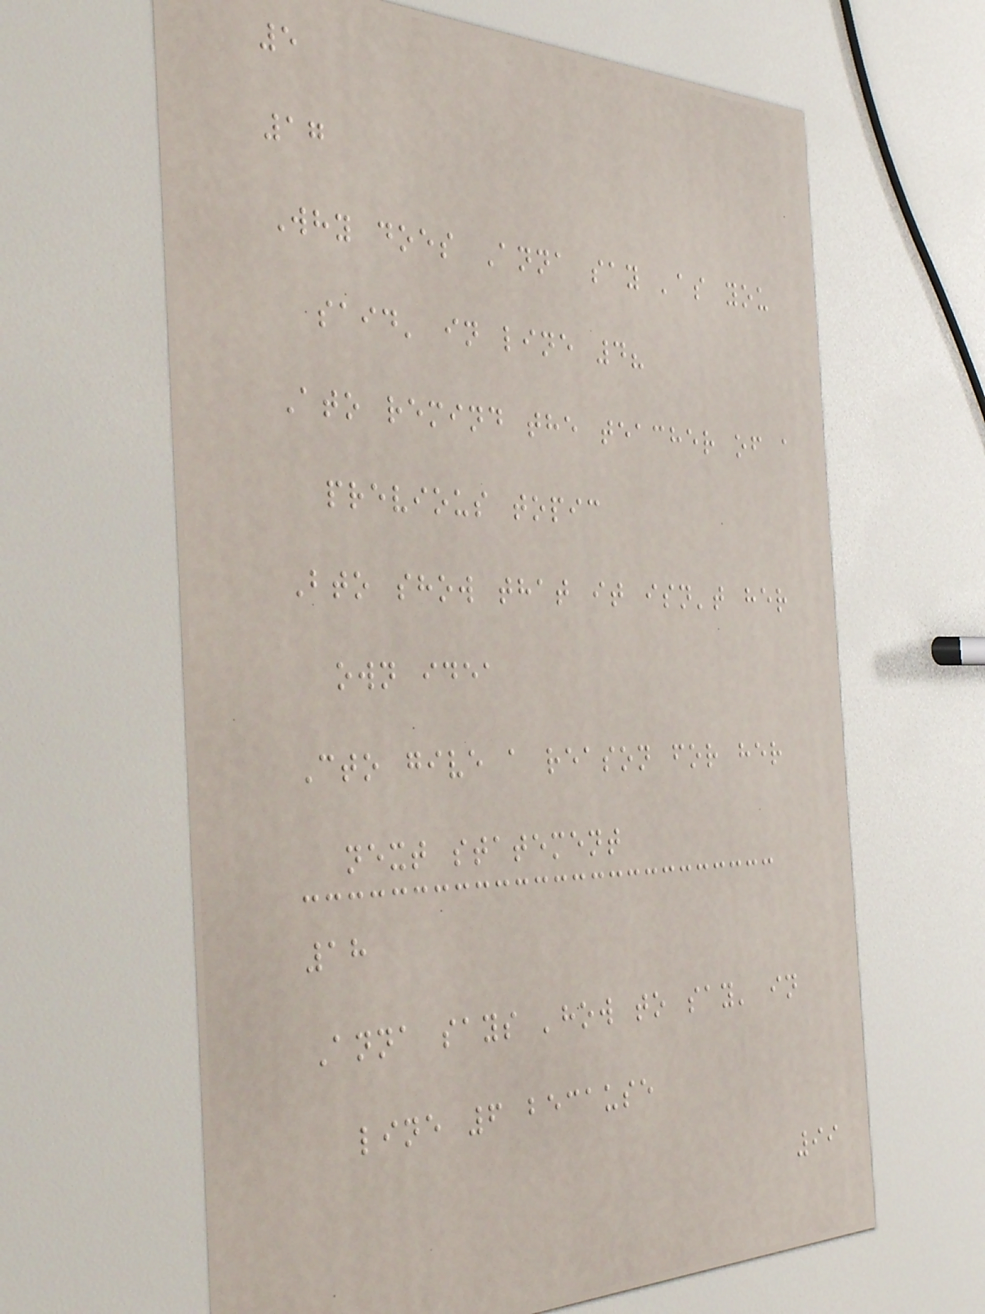5
17
Why does Anna say 'as you
said' in line 4?
Ato remind the teacher of a
previous topic
Bto show that it isn't her
own idea
Cto give a reason for her
next statement
18
Anna says 'how to say' in
line 6 because
99
